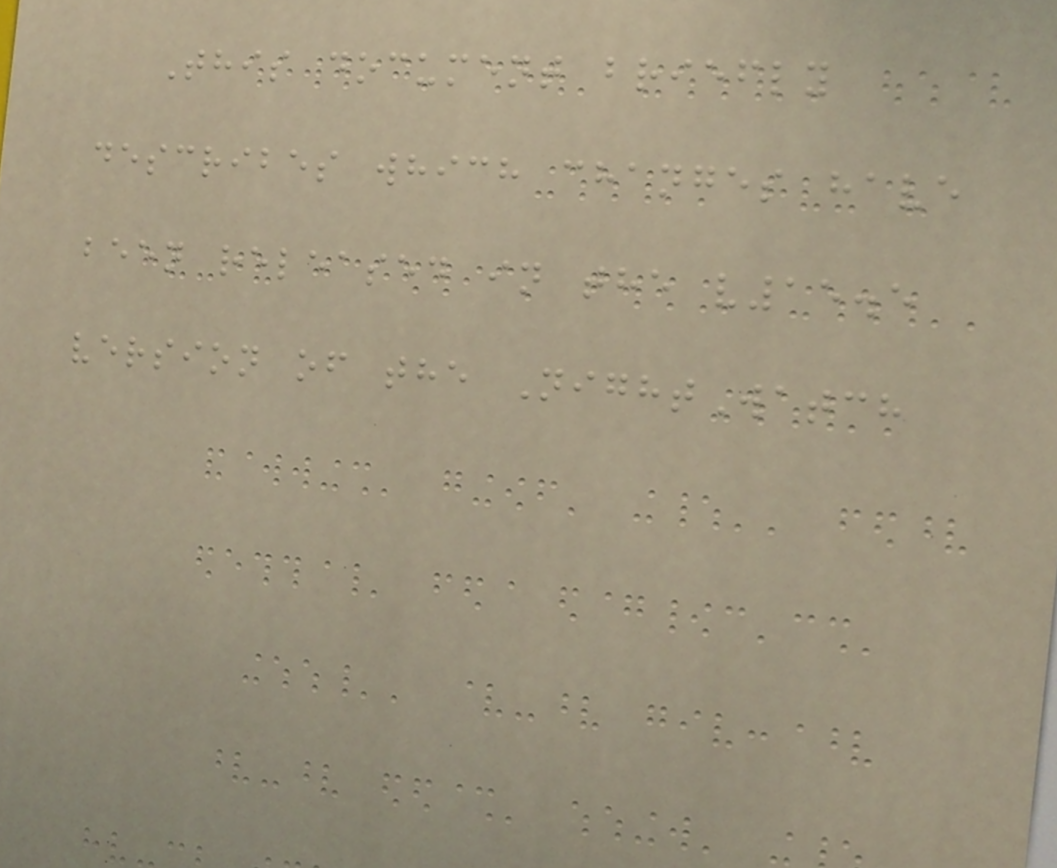This document briefly
describes which changes have
been released in the v15.5
version of the NightWatch
